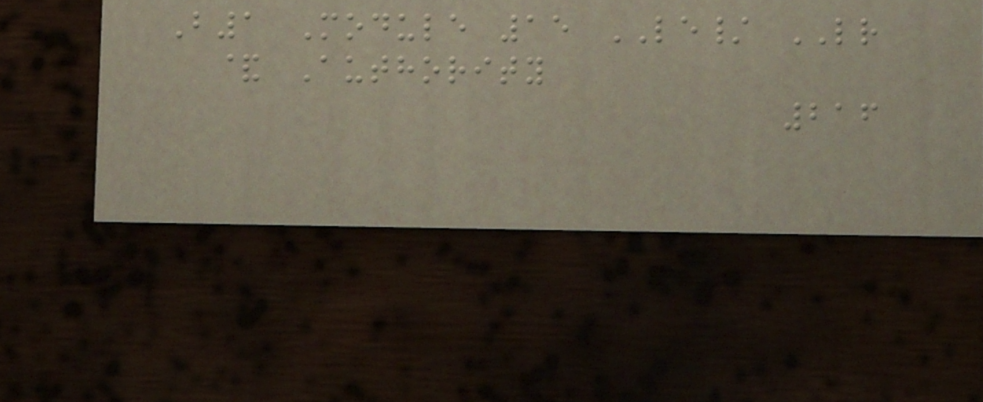B1 Module 15 LE/ LR
& Authority
216
